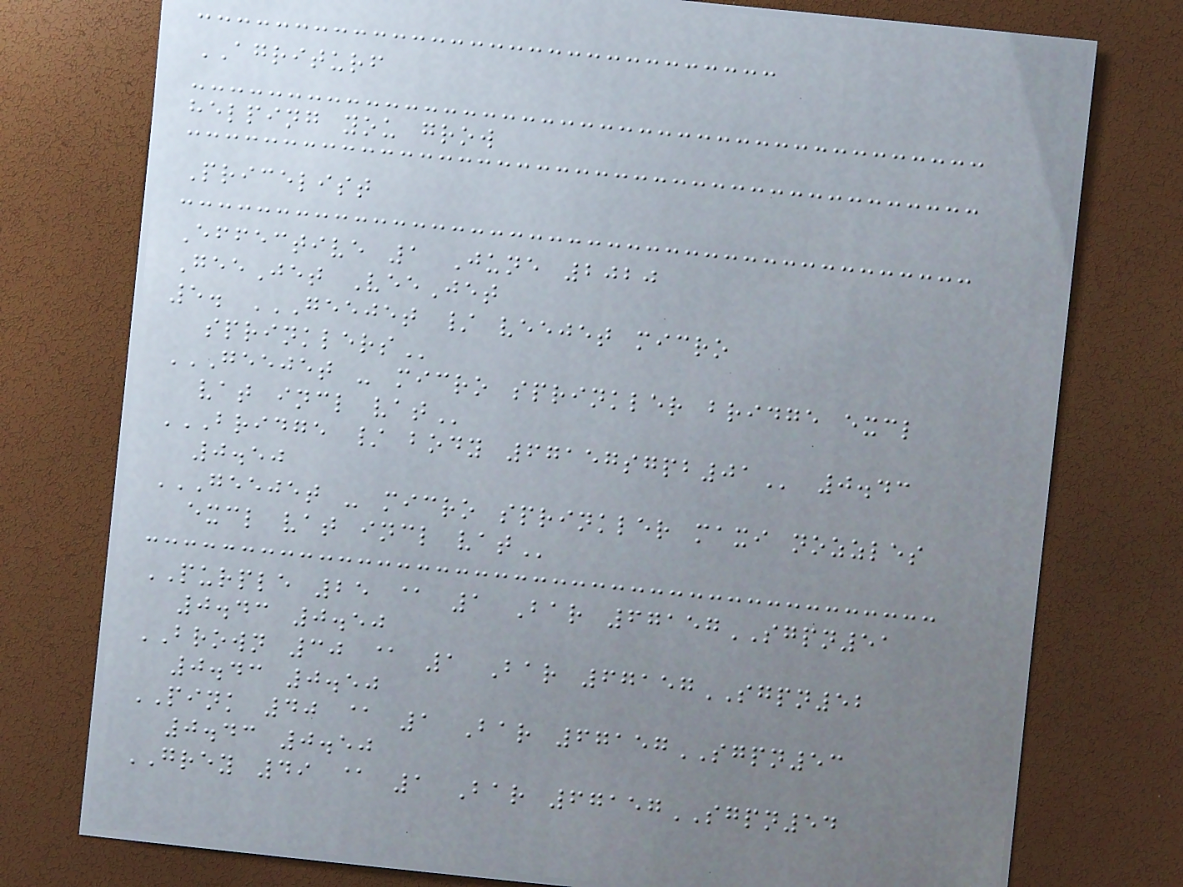AGRITURF
helping you grow
Pricelist
Effective 1 June 2020
GeeJet VeeJet
5. GEEJET / VEEJET MICRO
SPRINKLERS
GEEJET - MICRO SPRINKLER BRIDGE EXCL
VAT INCL VAT
BRIDGE / BODY 67157SGPB01 0.43
0.50
GEEJET - MICRO SPRINKLER MAXI NOZZLES
EXCL VAT INCL VAT
PURPLE 25 @ 1 Bar 67157SGPN51
0.43 0.50
BROWN 30 @ 1 Bar 67157SGPN52
0.43 0.50
PINK 40 @ 1 Bar 67157SGPN53
0.43 0.50
GREY 49 @ 1 Bar 67157SGPN54
